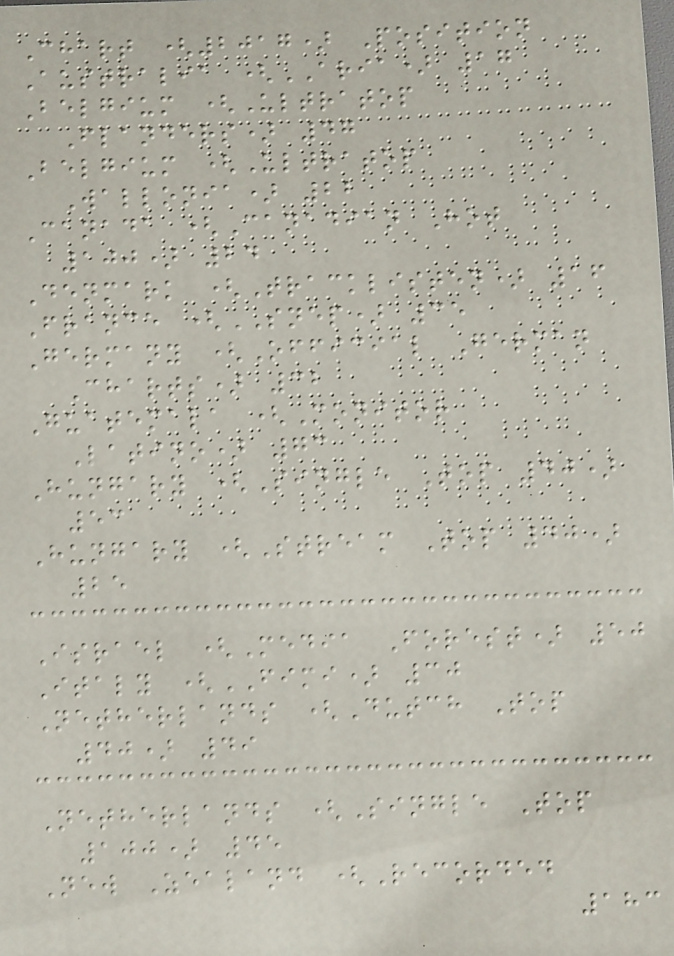Chart (2017) Position
Australia (ARIA) 17
Belgium (Ultratop
Flanders) 47
Belgium (Ultratop
Wallonia) 22
Canada (Canadian Hot
100) 24
Denmark (Tracklisten) 16
France (SNEP) 35
Germany (Official German
Charts) 32
Guatemala (Monitor
Latino) 73
Hungary (Single Top 40)
53
Hungary (Stream Top 40)
25
Israel (Media Forest) 50
Italy (FIMI) 30
Netherlands (Dutch Top
40) 49
Netherlands (Single Top
100) 45
New Zealand (Recorded
183
